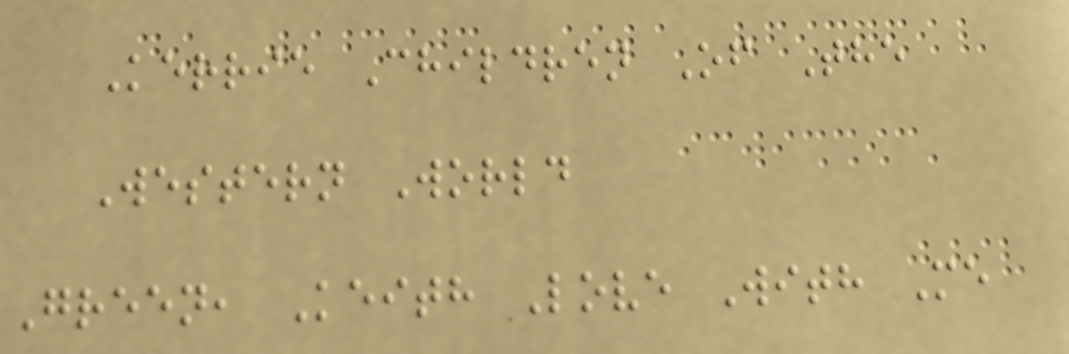Kerrie Children Of The
Western World
Green, Keith Love With Me
